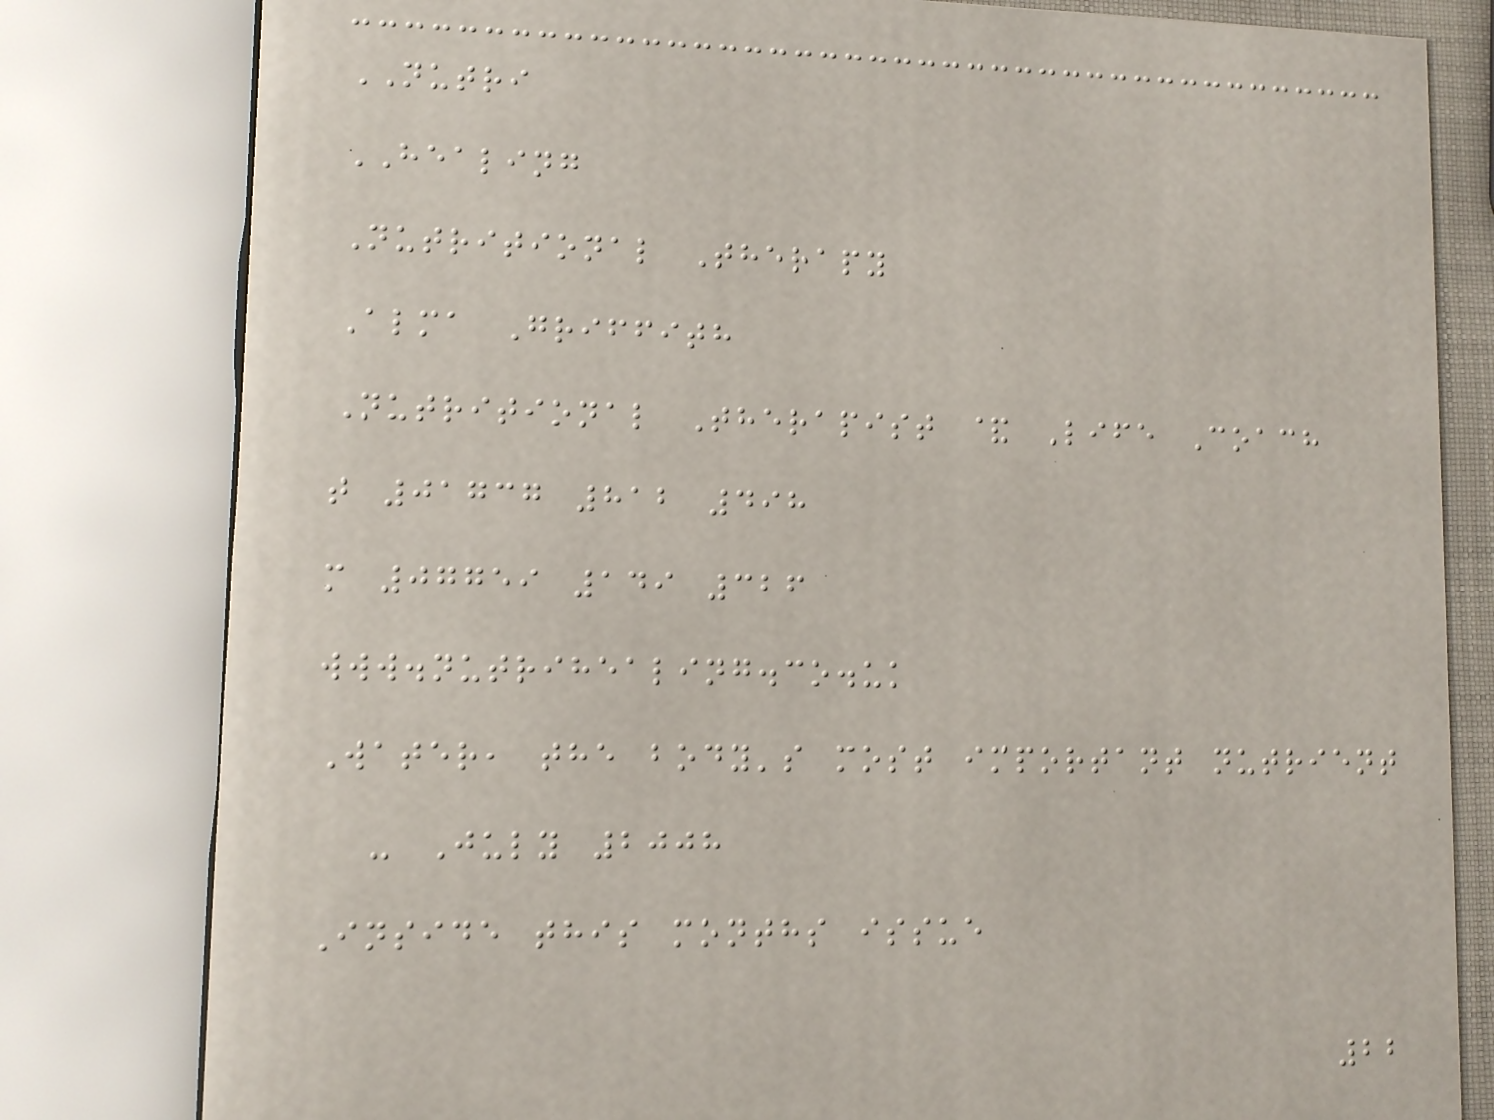NUTRI
HEALING
Nutritional Therapy
Alma Griffith
Nutritional Therapist & Life Coach
t 01737 812 498
m 07759 149 326
www.nutrihealing.co.uk
Water, the body's most important nutrient
- July 2008
Inside this months issue
22
